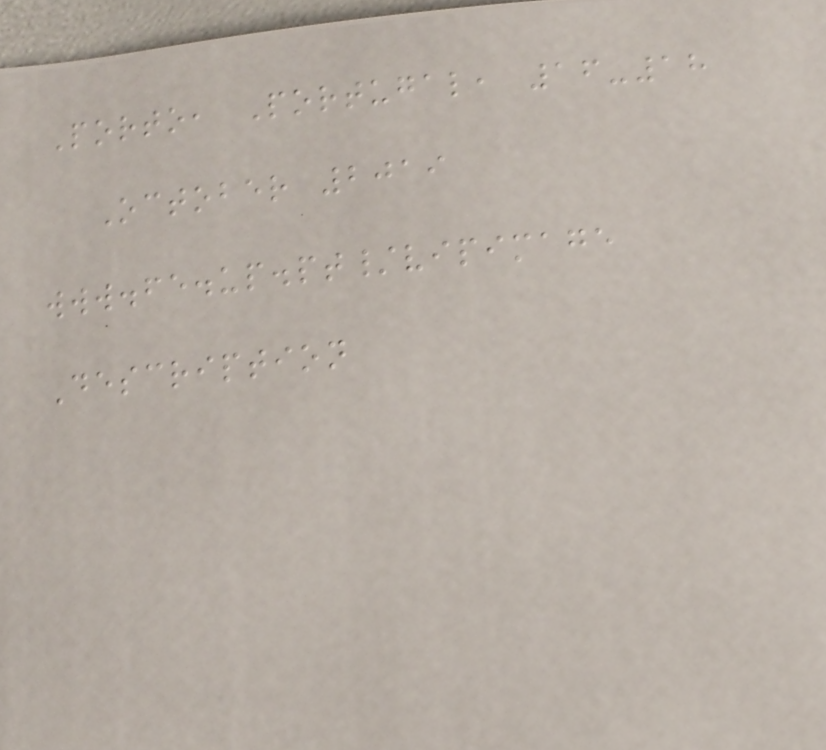Porto, Portugal, 16-18
October 2019
www.fe.up.pt/vipimage
Description
